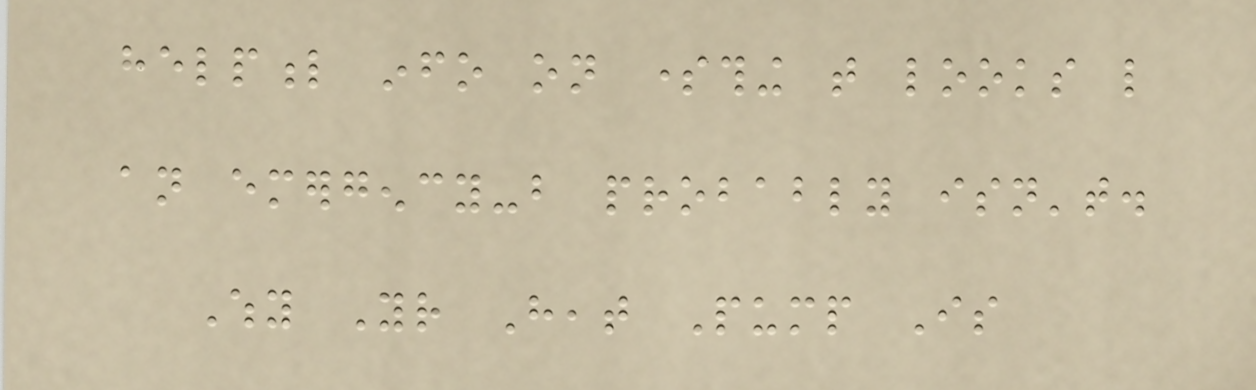helpful info on something that looks like
an emergency-but probably isn't.
Why Your Heat Pump Is
